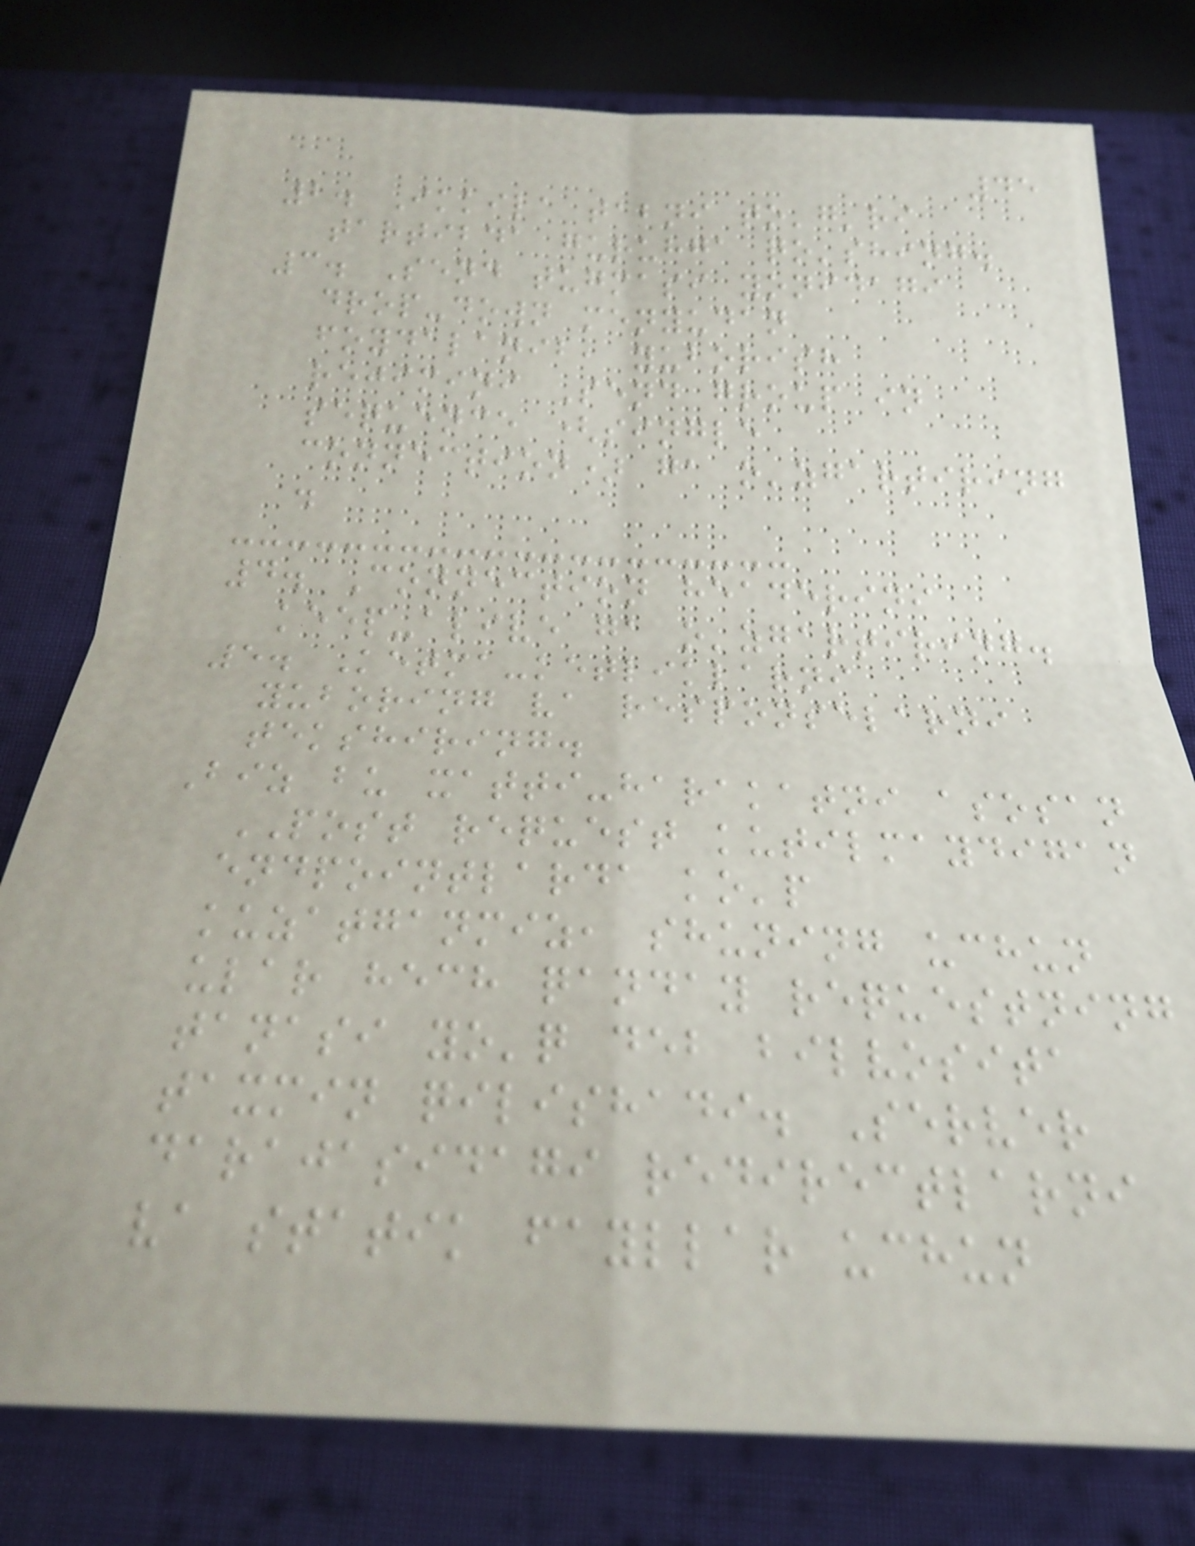45
2. Ikkila tabni to'g'ri
tartibda guruhga qo'shing.
3. Send tugmasi yonidagi
drop-down menyudan
foydalanib, yuborish
rejimini Send group in
sequence (single
connection) ga o'zgartiring
.
4. Connection headerini
keep-alive ga o'zgartiring.
5. Ketma-ketliklarni
yuboring va responselarni
tekshiring.
Biz bu xatti-harakatni asosan
POST request kutilmaydigan
endpointlarda ko'p
kuzatganmiz, shuning uchun
ular hech qanday requestning
tanasi yo'q deb bilvosita
taxmin qilishadi. Server
darajasidagi redirectlarni
va statik fayllar uchun
